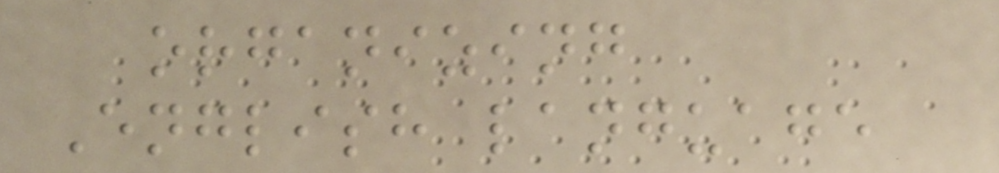organizing
English language
